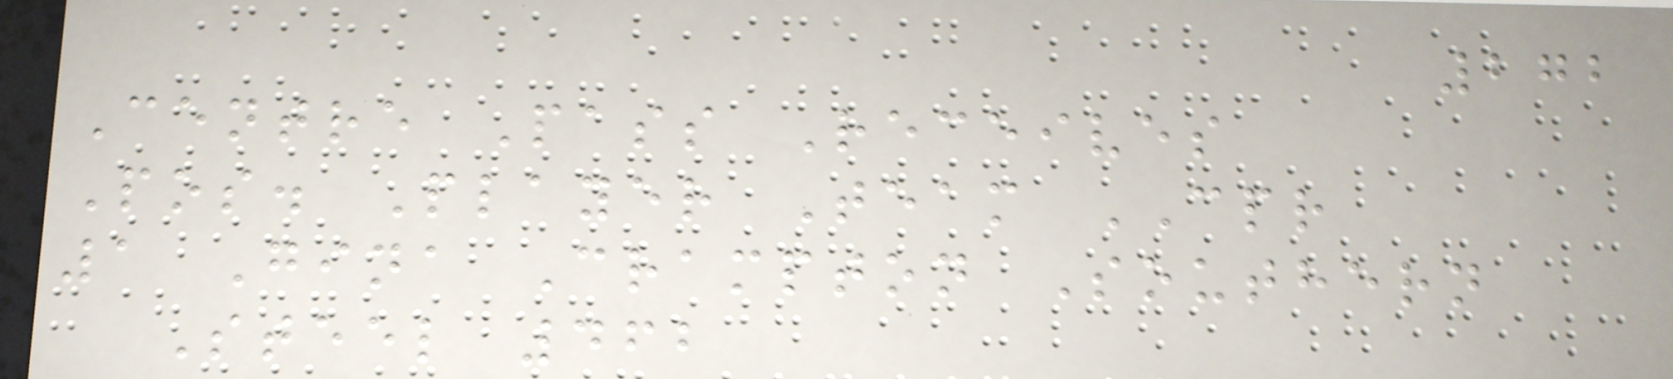272
Centre Pass Receives
Pos. Player Team CPR
1 Gina Crampton Southern
Steel 462
